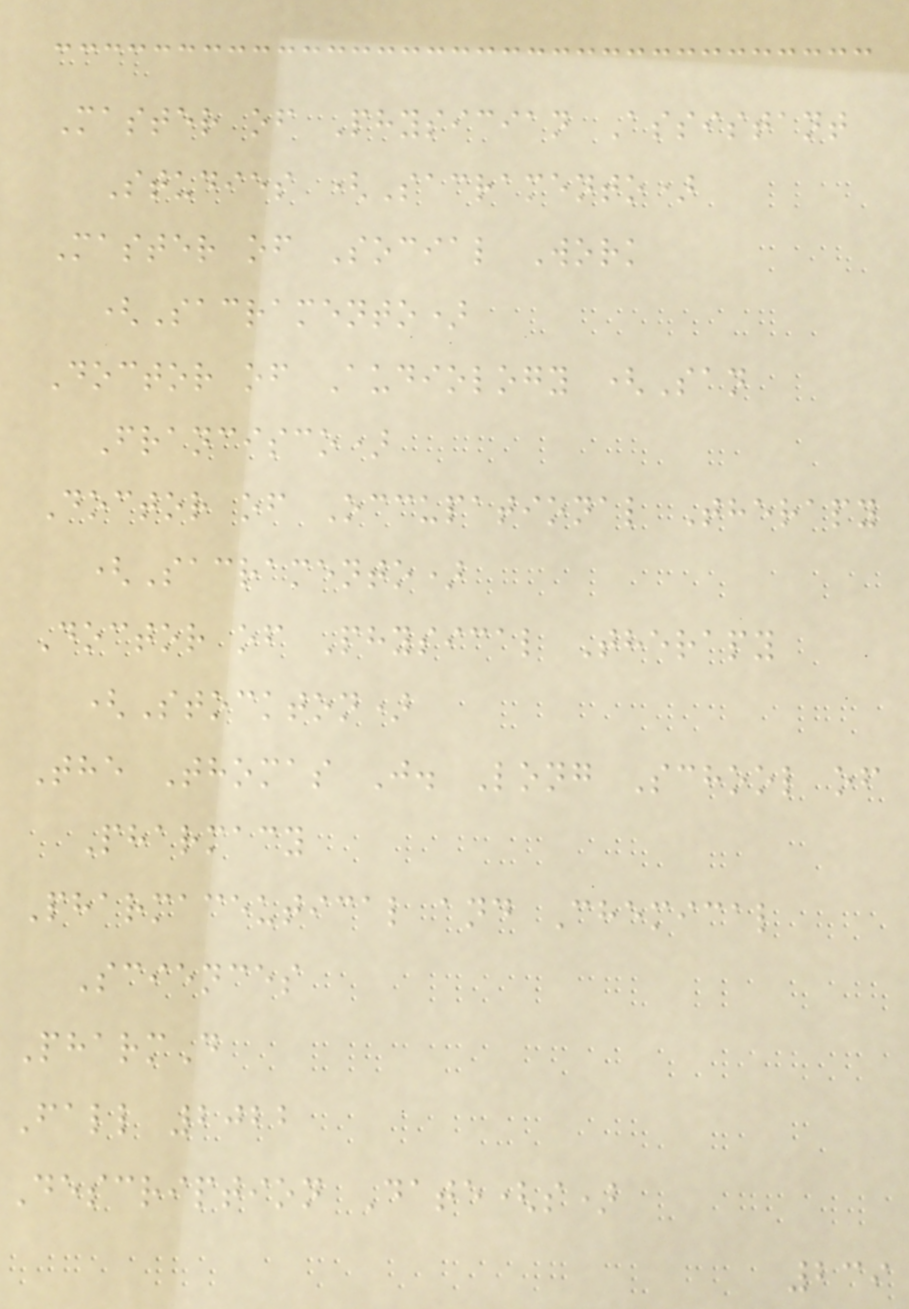Master of Physician Assistant
Studies (Sacramento)
Master of Social Work
(Sacramento)
Doctor of Audiology (San
Francisco)
Doctor of Occupational Therapy
(Sacramento)
Doctor of Physical Therapy
(Stockton)
The Thomas J. Long School of
Pharmacy
Pharmaceutical and Chemical
Sciences
PharmD
Fall 2022
Description Date(s)
239
